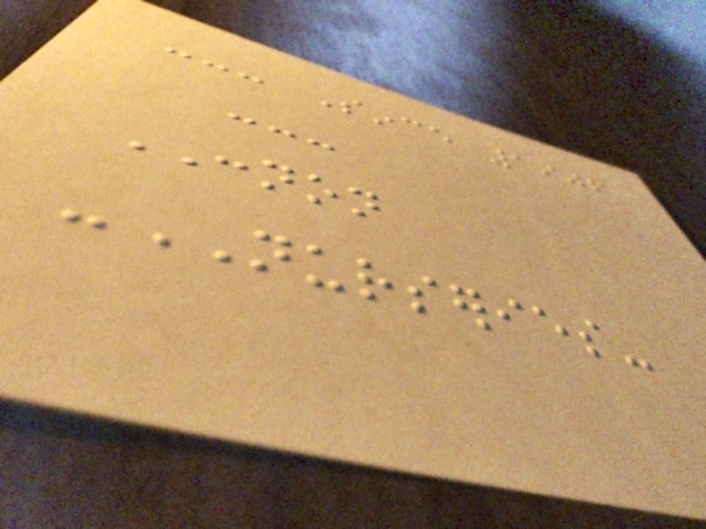--- Since 1906
---
CONNON
-NURSERIES-
